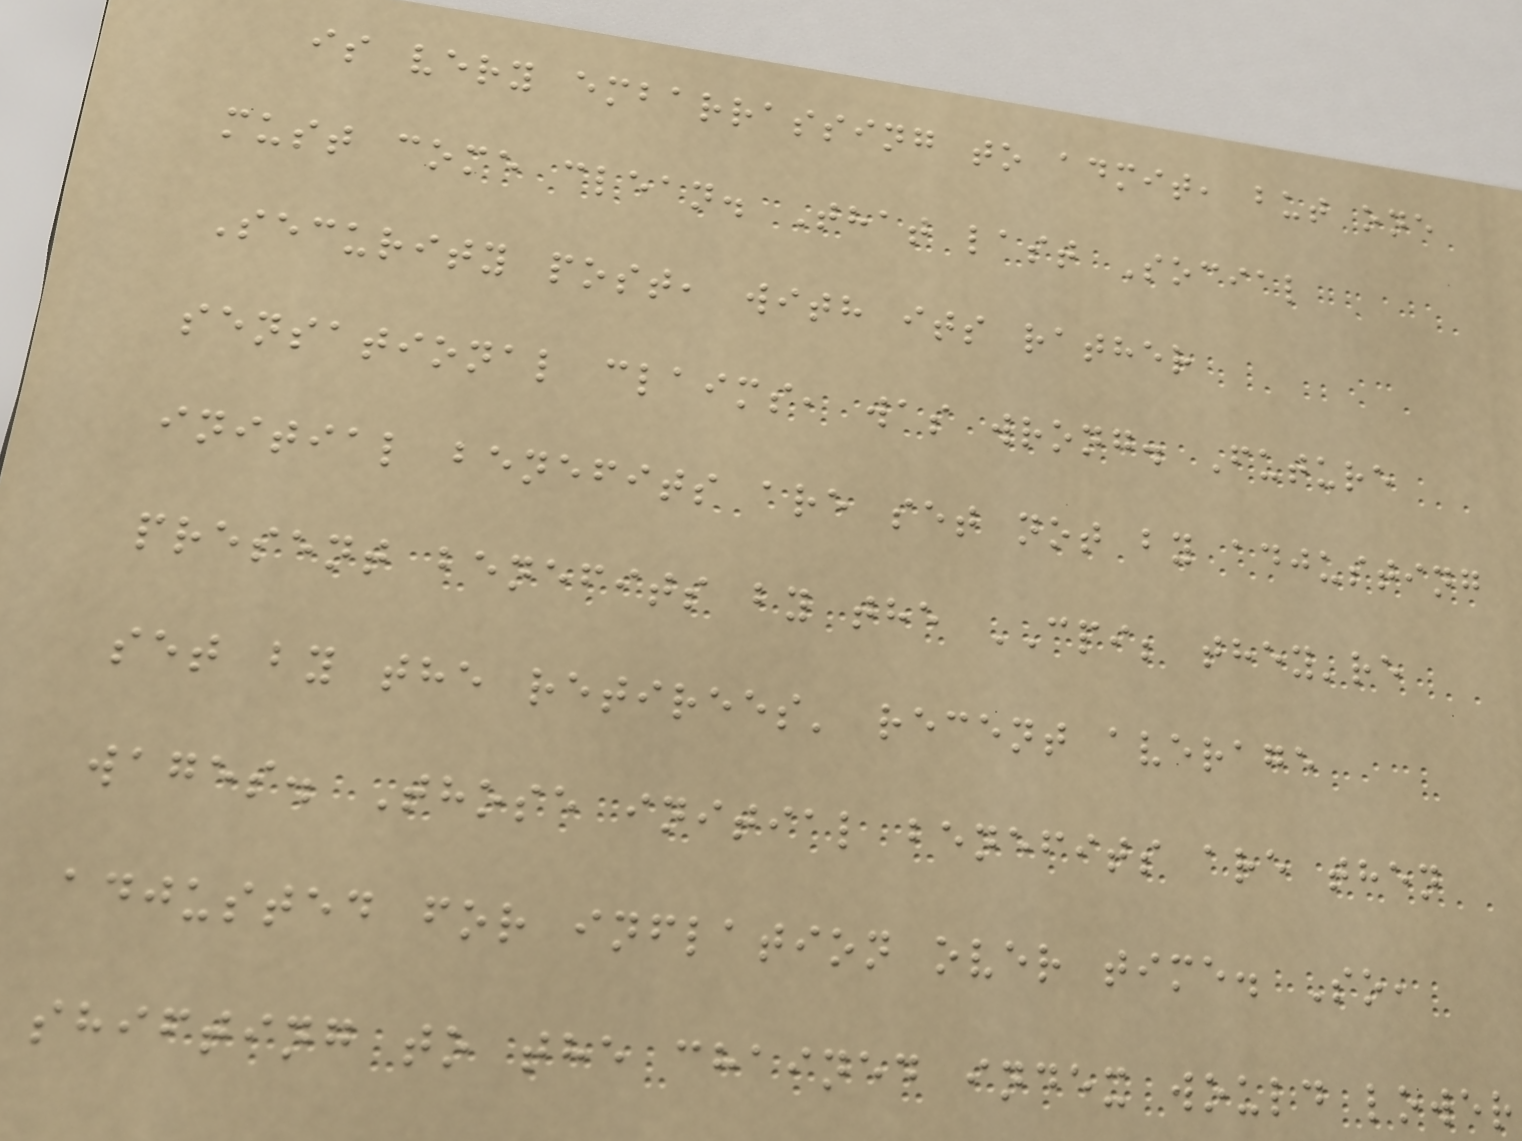is very embarrassing to admit, but one
must come clean. That last Social
Security post, with its rather
sensational claims, was wrong. Future
initial benefits are set not by adjusting
present benefits by the CPI; they're
set by the retirees' recent average
wages. Those initial benefits are then
adjusted for inflation over time. So,
shifting to the chained index would lower
